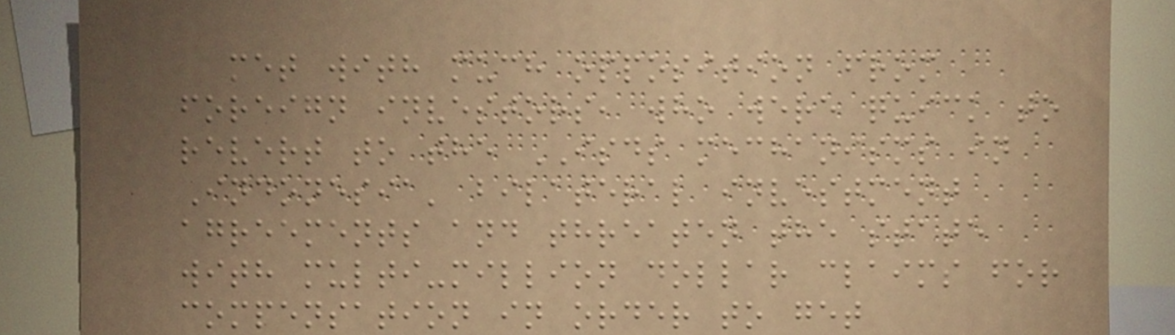met with much opposition from
foreign investors, who were quick to
revert to the ISDS mechanisms in
Indonesia' bilateral investment
agreements and threaten the state
with multi-million dollar claims for
compensation in order to get
